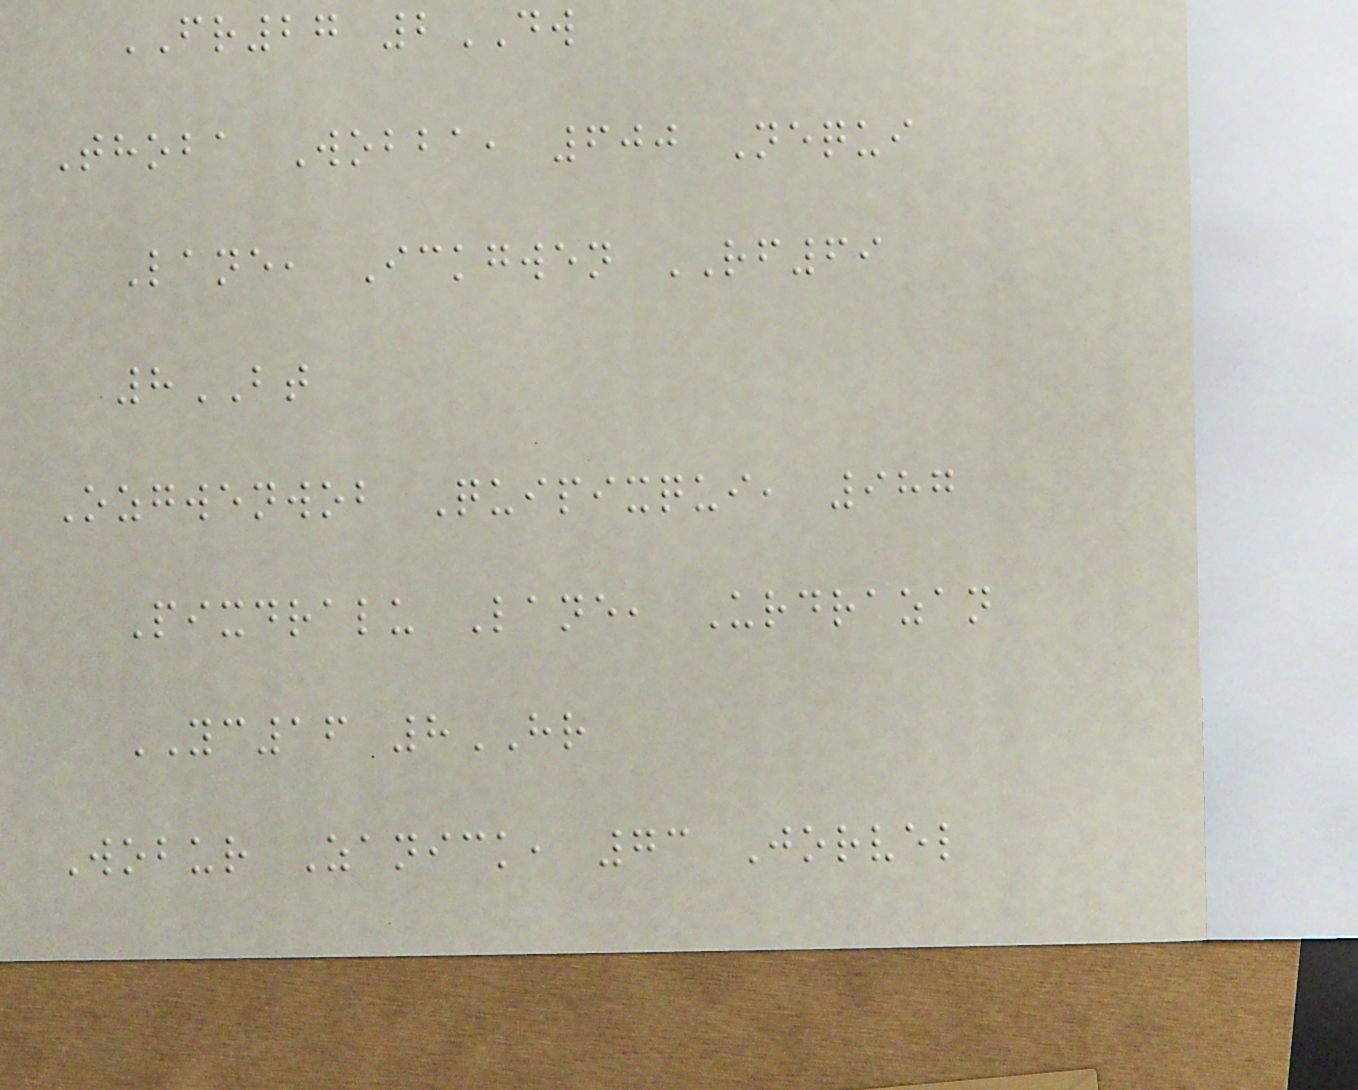FR27 2DW
Thoba Wobba, 600 Nequi
Lane, Ickgwen RF69
8BT
Ozgwenwob Quipixqui, 987
Pixdralu Lane, Urdrazan
YC16 8HR
Wobur Zanick, 73 Jorvel
